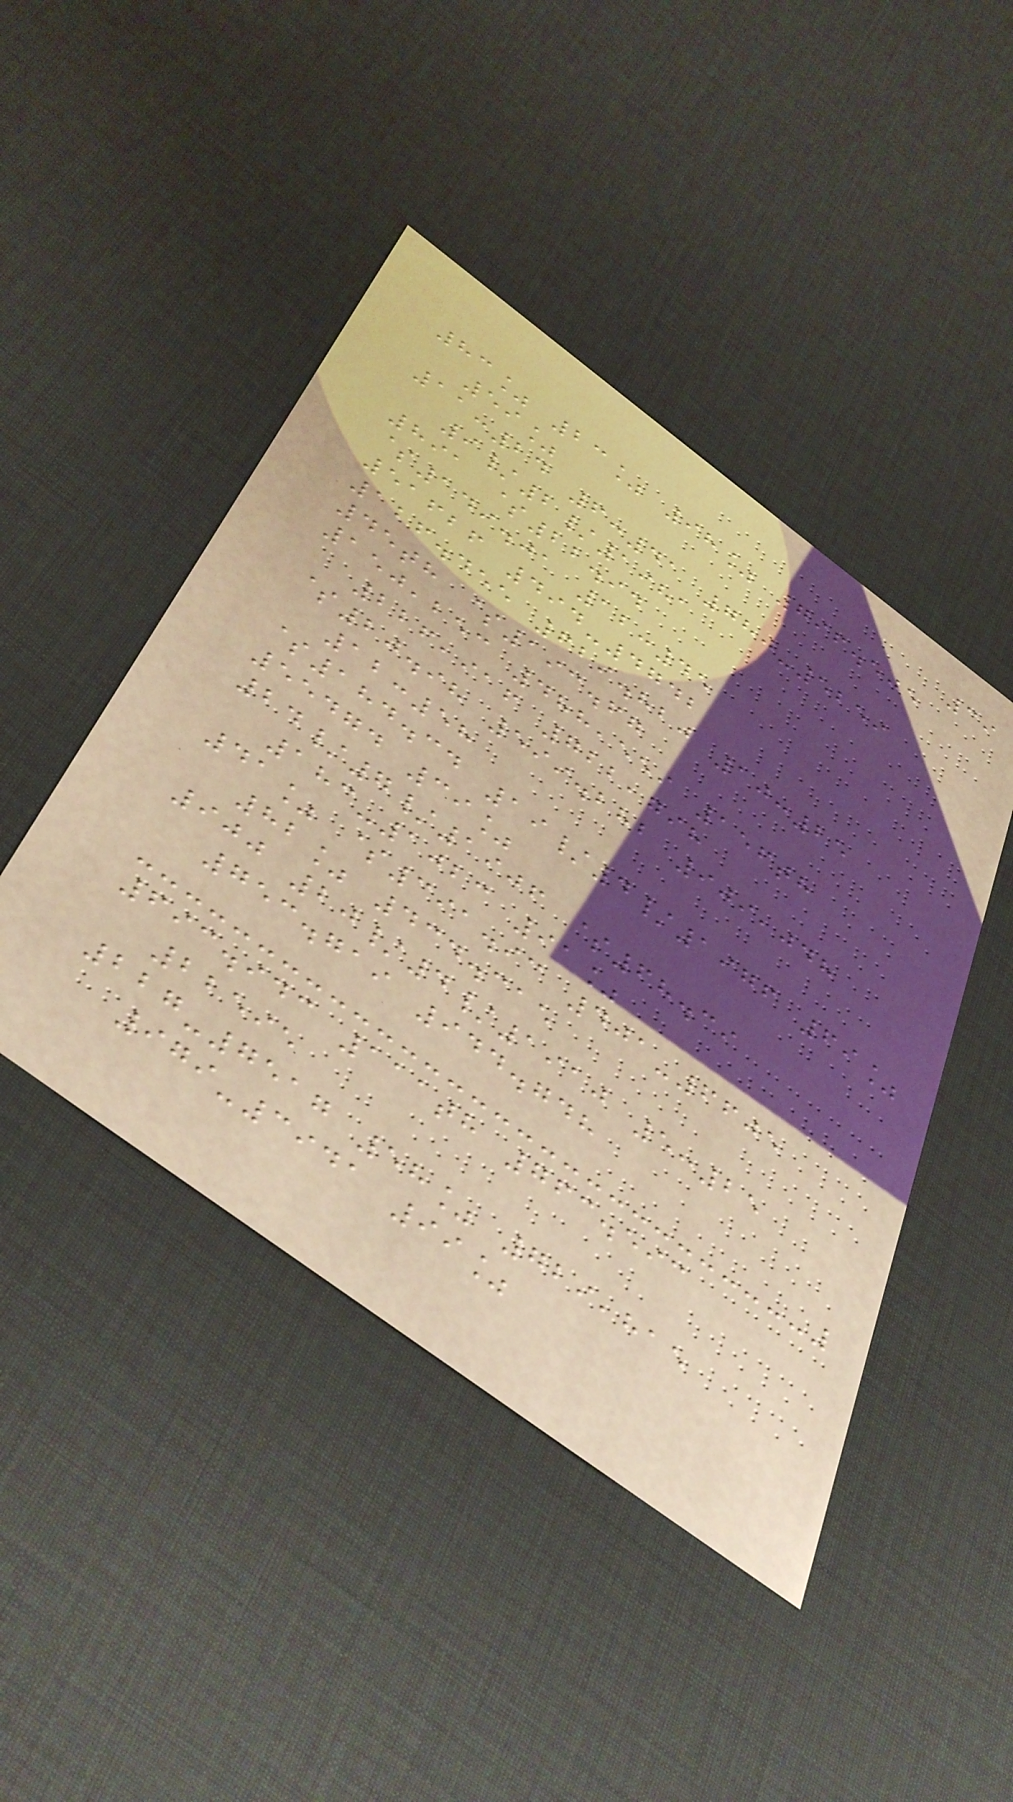39
83% 23% 98% 796.505
59%
11:24 6:41 780-5259
9/2/1981
891 $22.94
$149.01 12:45
51626 494-4742
126.455 629.820 10:25
45th $193.67
150,253 488,559 156th
226,916 722,798
$20.98 599.282 909,048
12:58
$184.34 19/4/1976 69%
55474 39%
24/7/1906 $68.39
183-1023 91%
41% $391.93 401-6605
82% 434.315
900 20/4/1910 5:25
753.719 944.748
693.943 111th 763.593
22595
227-7517 58% 729,815
979-3941 99%
